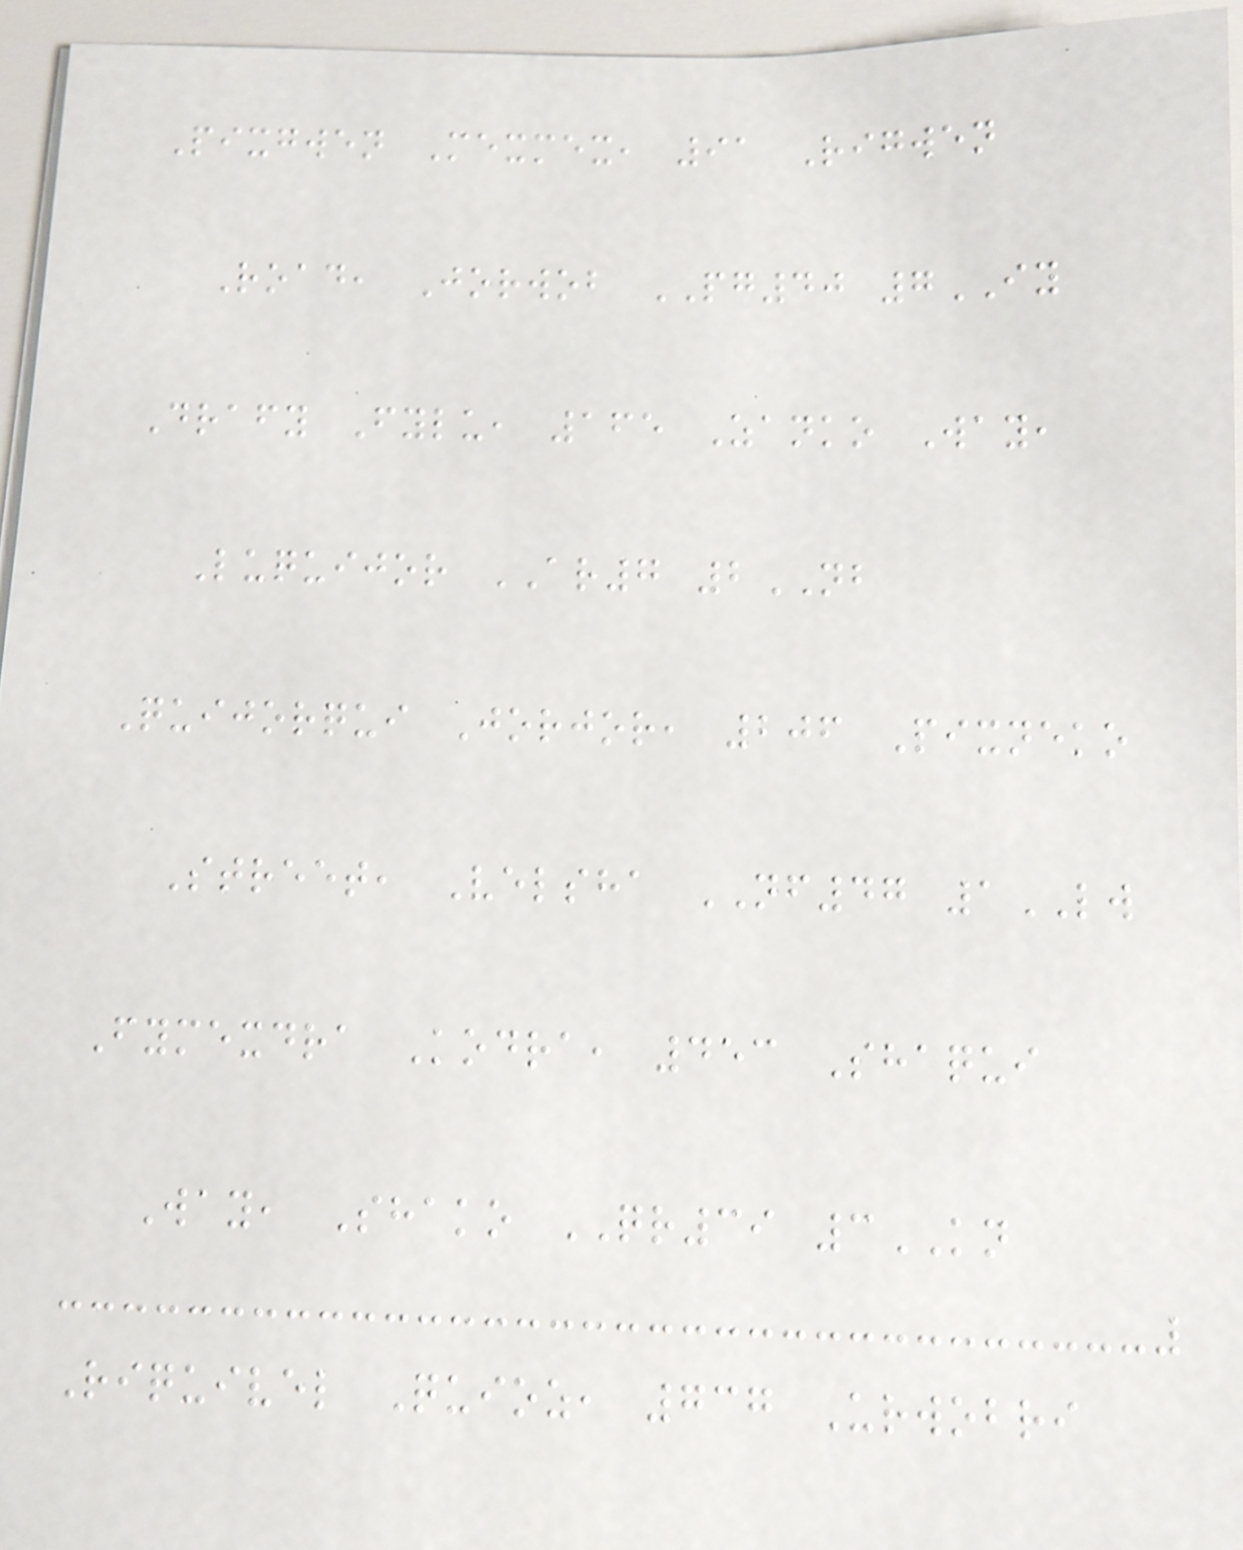Pixgwen Mexmex, 91 Rigwen
Road, Jorwob PG40 7IY
Drafy Fylu, 165 Zanko Way,
Luquijor AR7 2NB
Quijorqui Jorjor, 206 Pixneko
Street, Velsha NF47 1LW
Fymexdra Kodra, 453 Shaqui
Way, Shako QR39 3KN
Riquivel Quioz, 737 Urwobri
